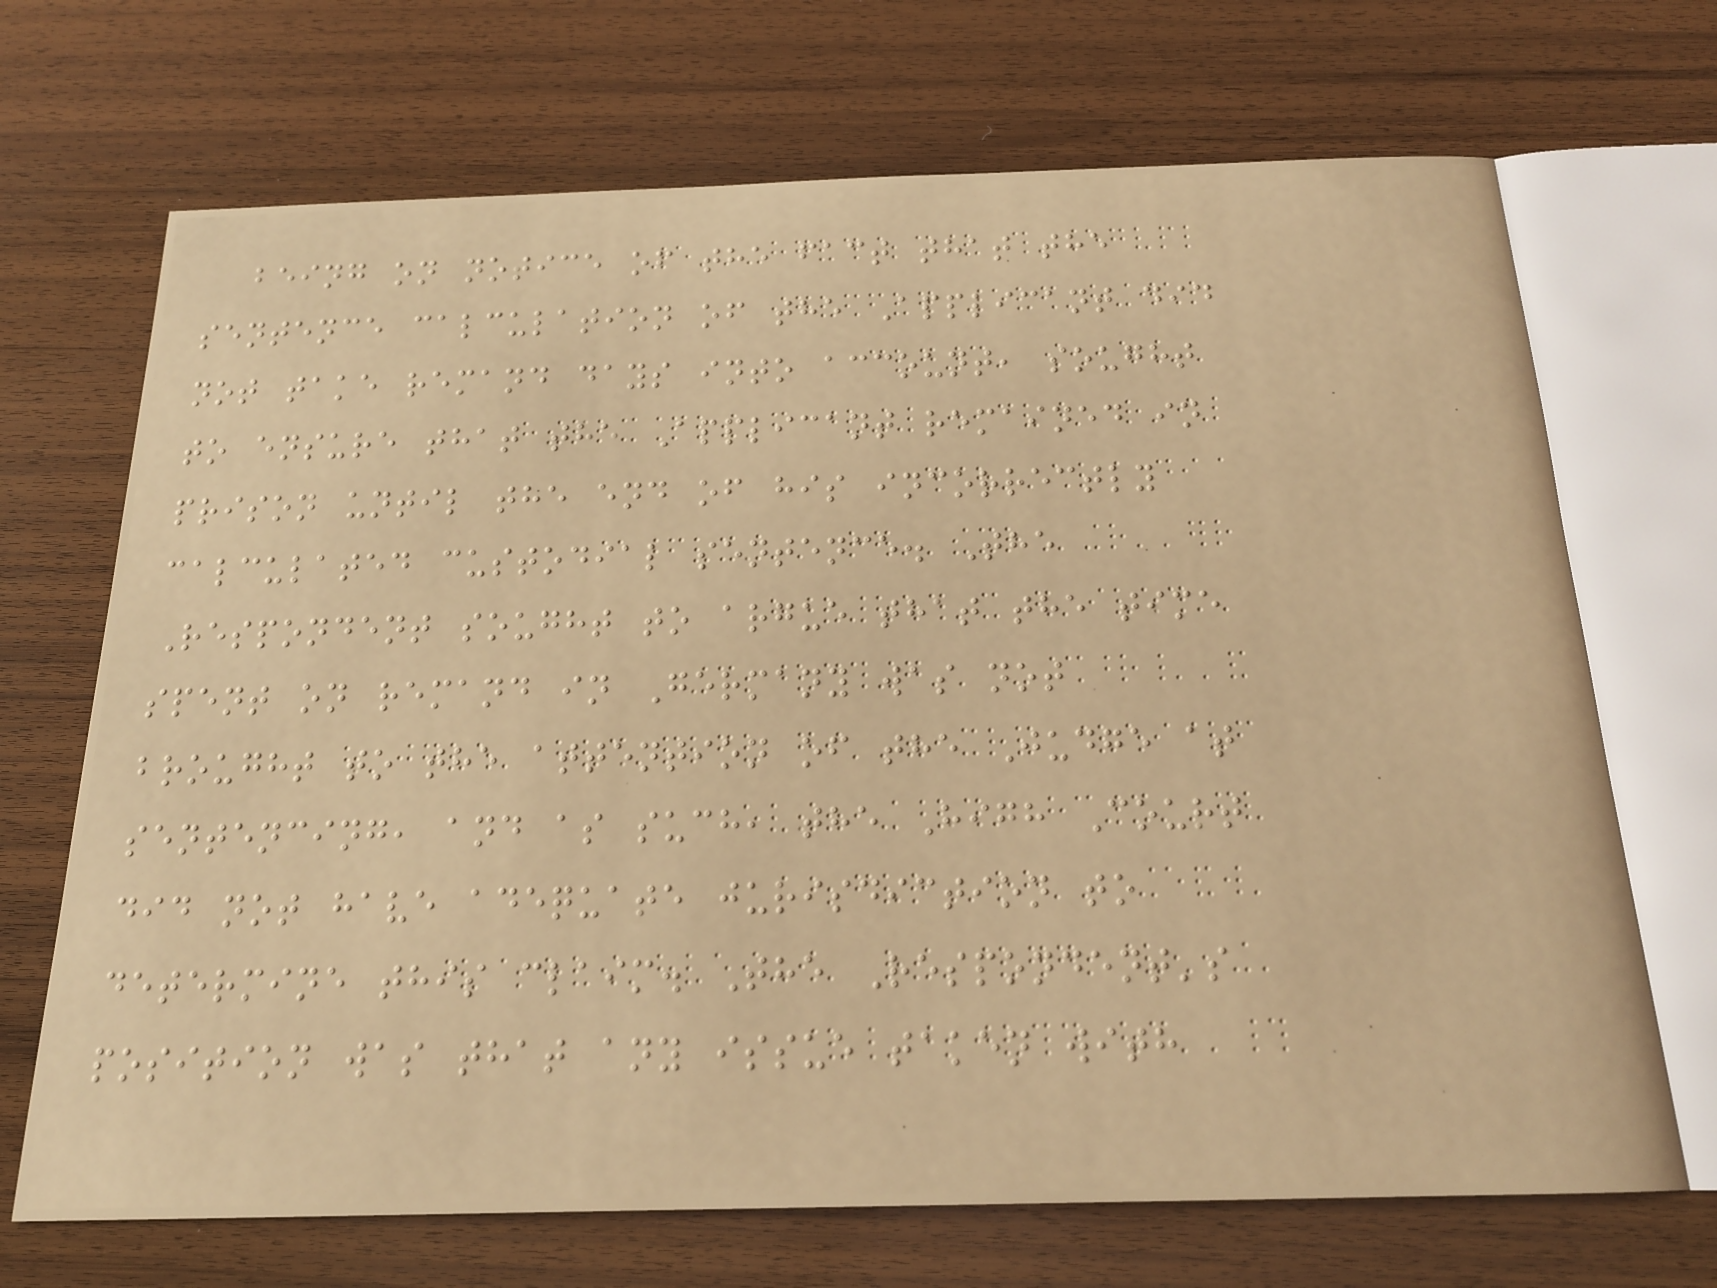being on notice of the fact that the
sentence calculation of the Applicant did
not take remand days into account, sought
to ensure that the Applicant remained in
prison until the end of his incorrectly
calculated custodial sentence. The
Respondent sought to argue that the time
spent on remand in Germany was not
brought to the attention of the Judge at
sentencing, and as such, the High Court
did not have adequate jurisdiction to
determine this claim. The Respondent's
position was that any issue taken with
